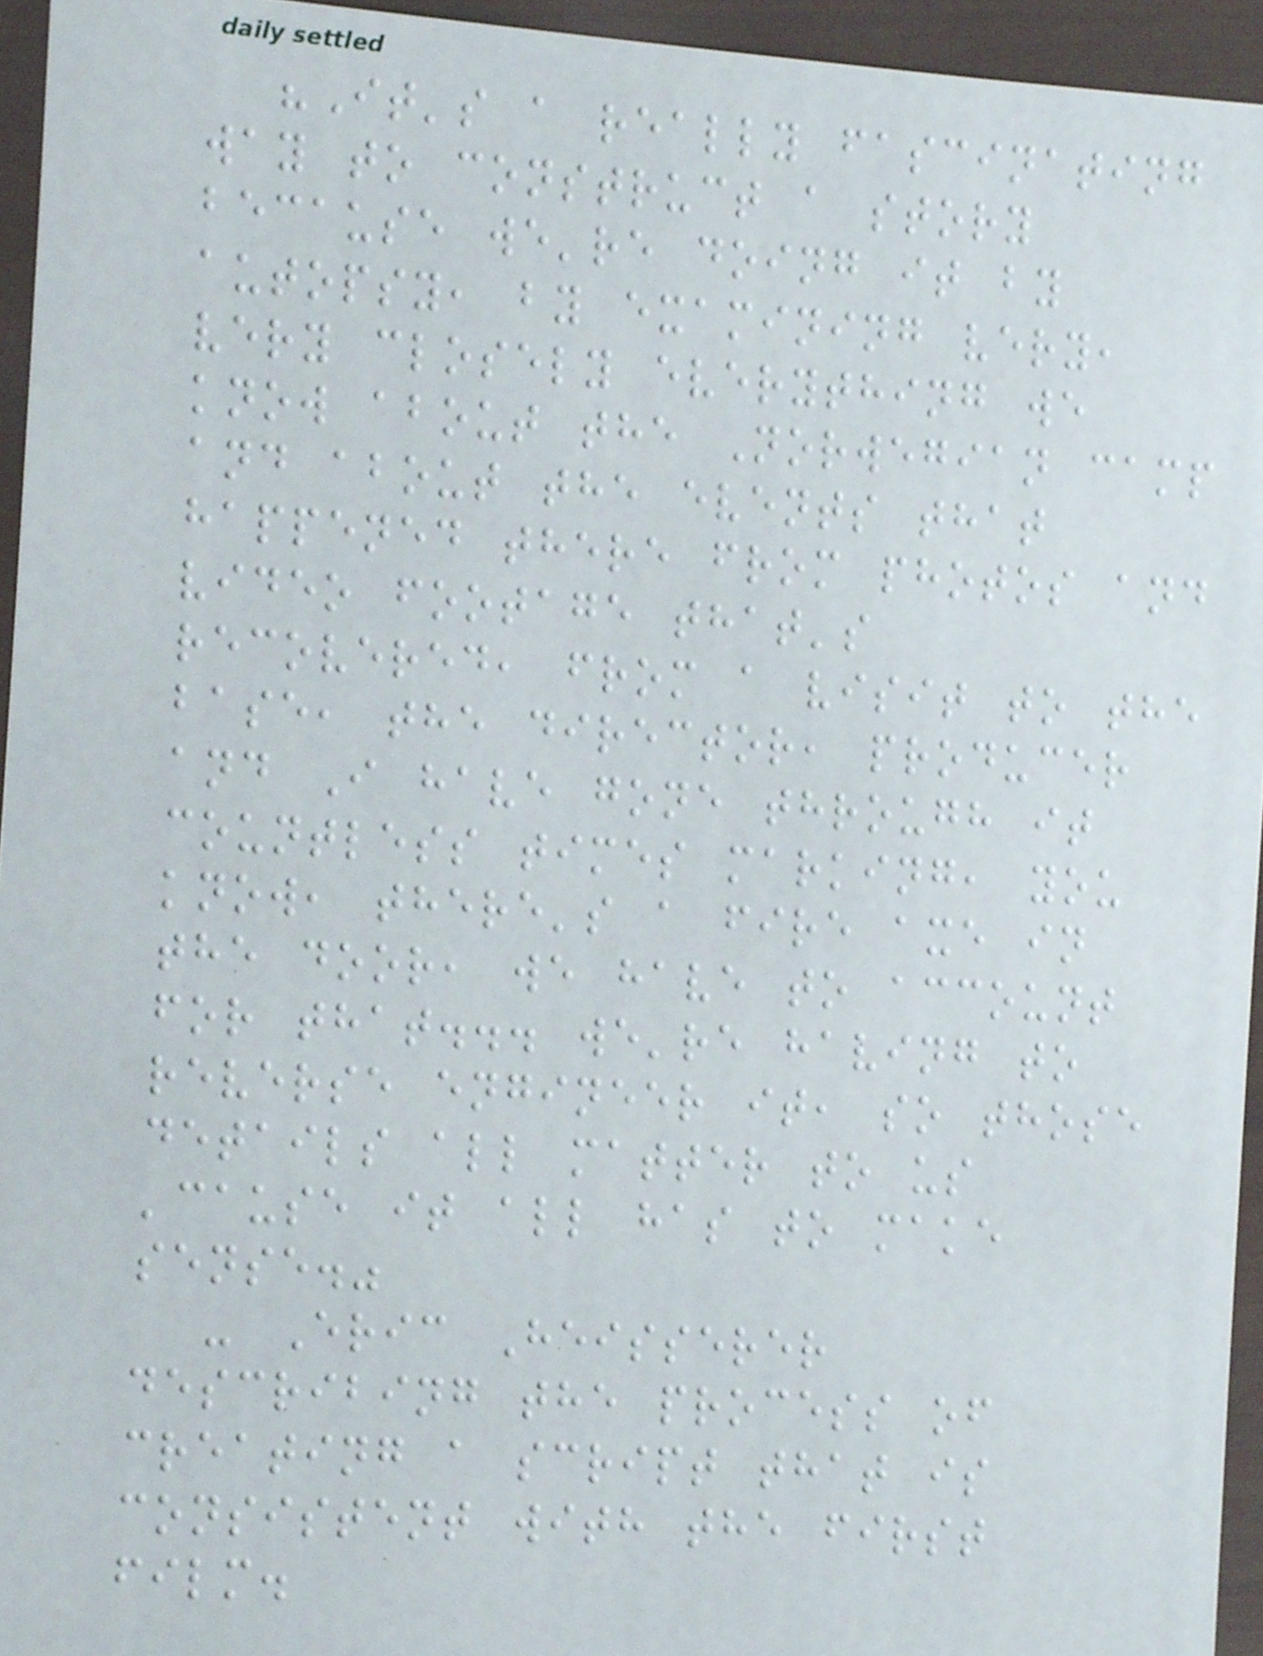"It's a really fascinating
way to construct a story
because we're doing it by
autopsy, by examining very,
very closely everything we
know about the Norwegian camp
and about the events that
happened there from photos and
video footage that's
recovered, from a visit to the
base, the director, producer
and I have gone through it
countless times marking, you
know, there's a fire axe in
the door, we have to account
for that... we're having to
reverse engineer it, so those
details all matter to us
'cause it all has to make
sense."
- Eric Heisserer
describing the process of
creating a script that is
consistent with the first
film.
